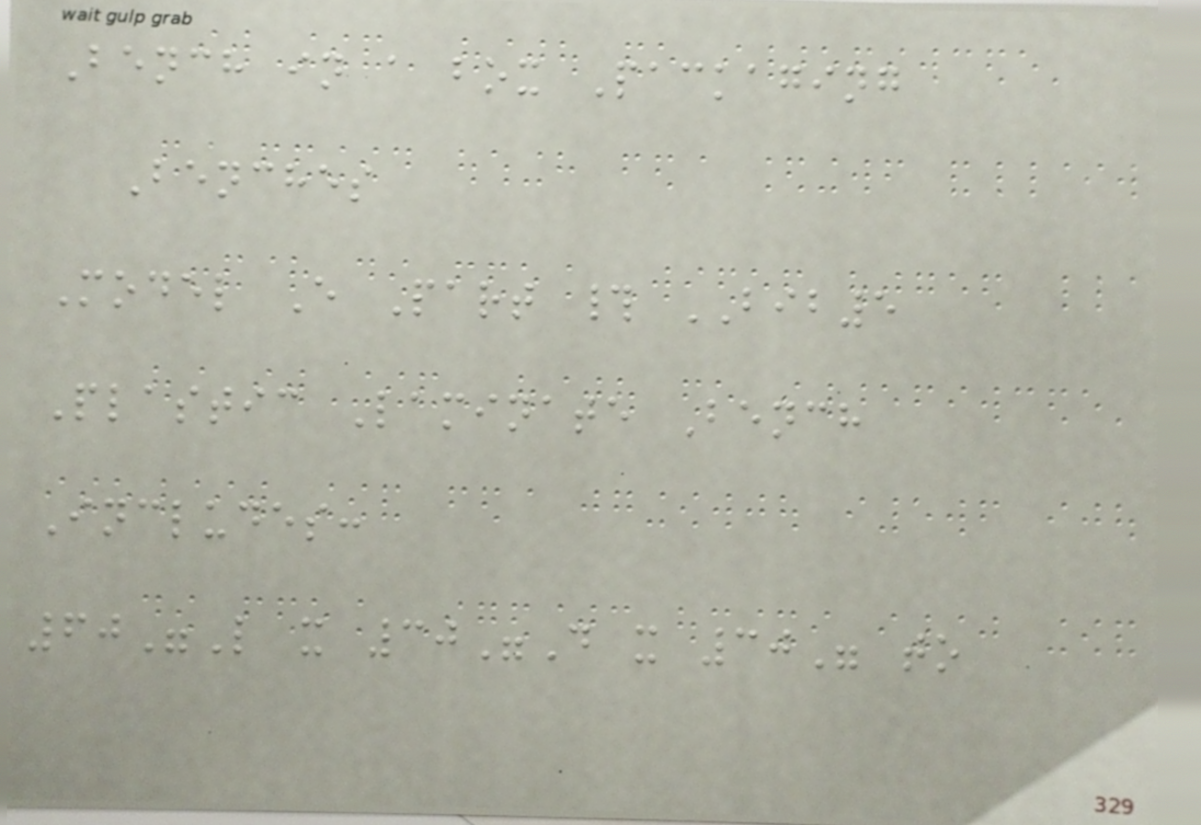Bench in a box Packaging
Benches
Model E Part # BIB5
Plastic Laminate Bench
Includes:
60"L x 30"D x 30" to
